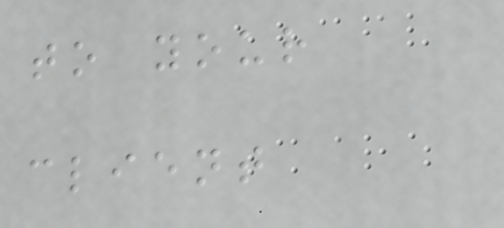to your
client
